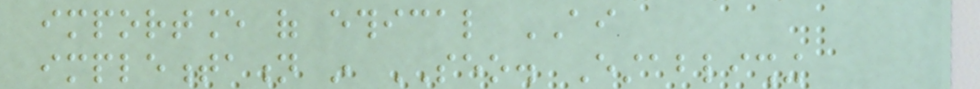importance of ethical AI
implementation in SEO. Establishing
